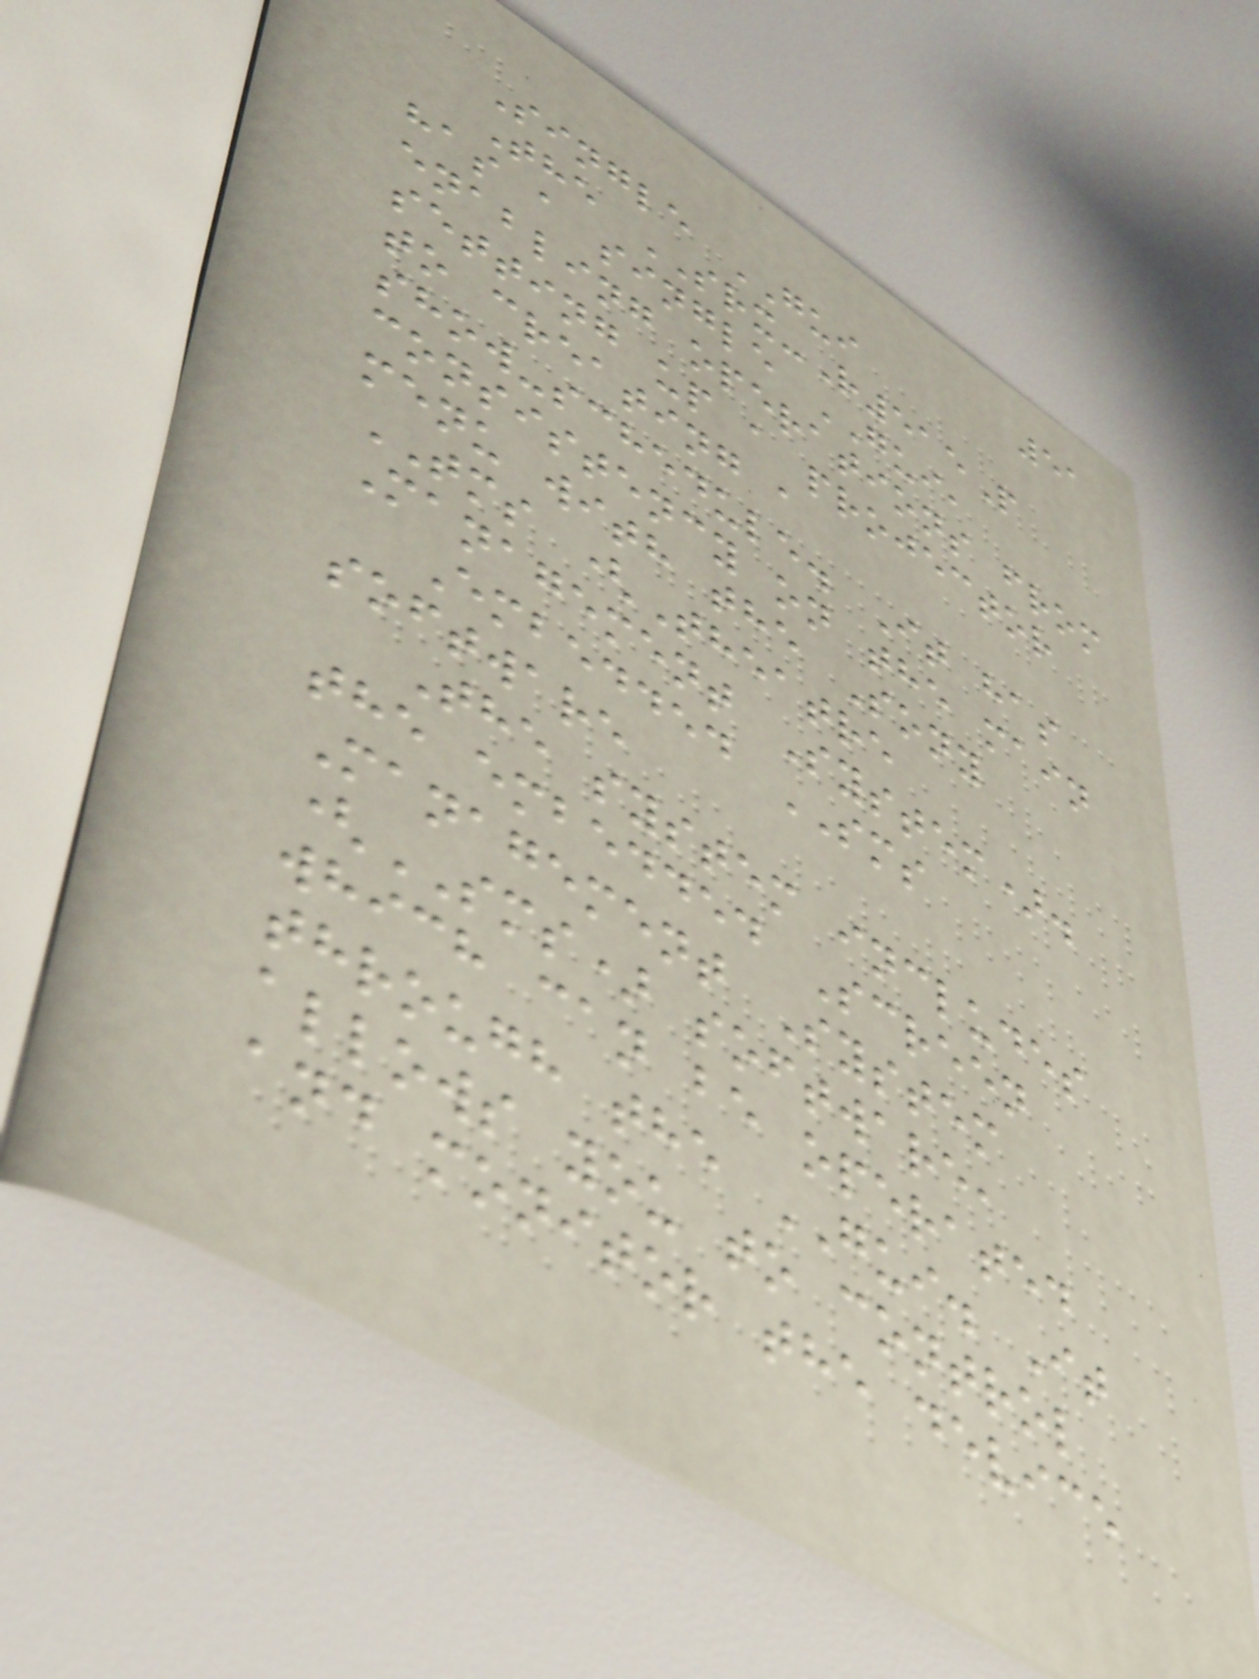51
Single GUI
The SRX-R515P
has a single GUI,
enabling operations from
setting up a projector
to creating a
show-schedule. It has
consistency on the main
menu with the Sony
TMS (Theatre
Management System).
Embedded SMS
software
The system includes
the embedded Screen
Management System
(SMS) software,
which can be operated
through the GUI. It
allows you to control
and monitor the device
